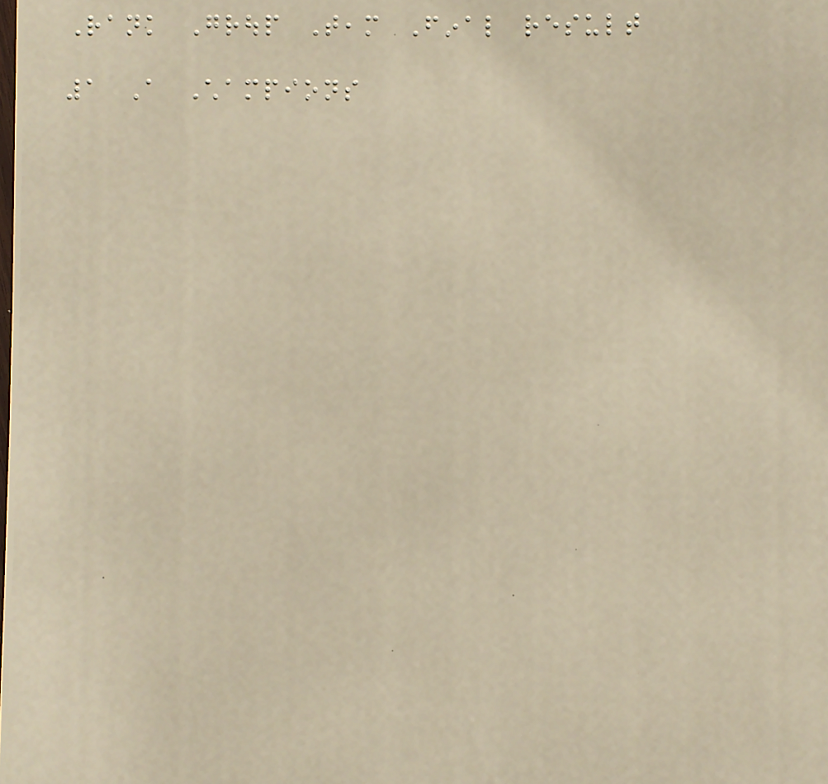Rank Group Team Final result
1 A Champions
